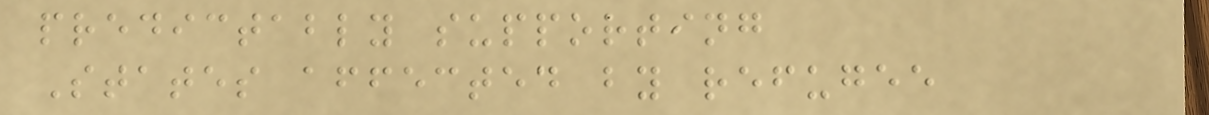predictably supporting
States affected by refugee
